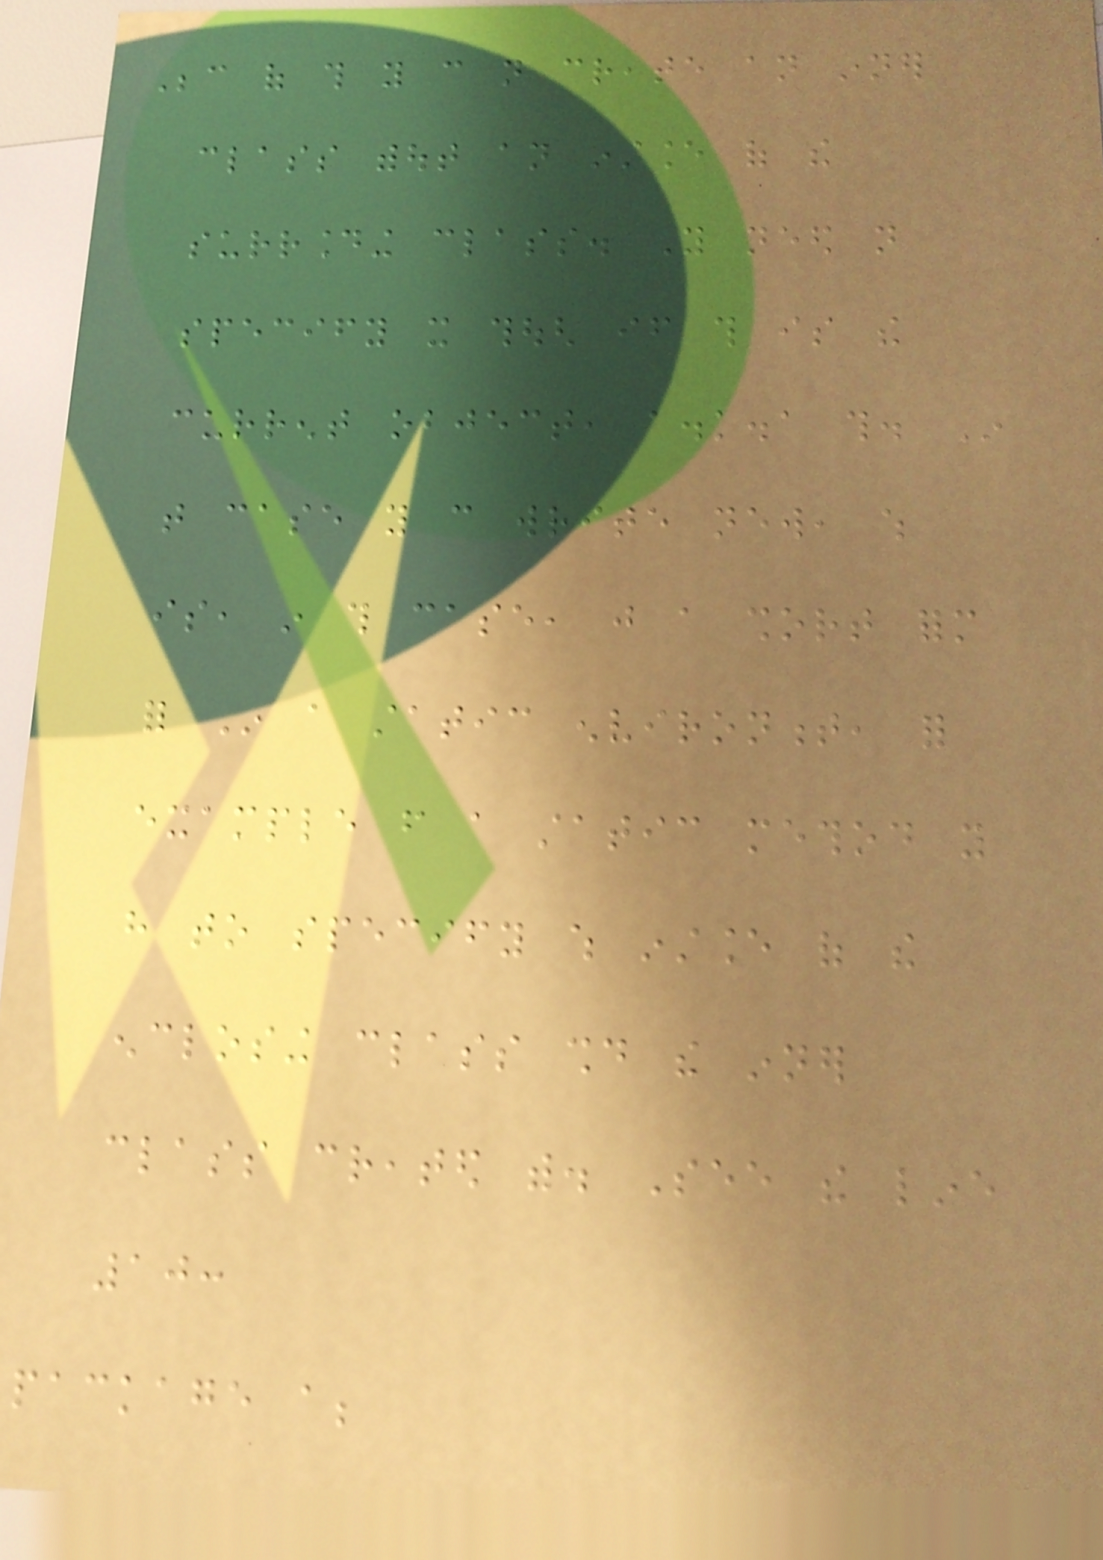Because of this you can not create an inner
class without an instance of the
surrounding class. You need not
specify it though if this is the
current object, a.k.a this. In
that case you can write new, which
is, in this case, just a short form
for In a static environment, for
example from a static method you
have to specify which instance of the
enclosing class should the inner
class created with. See the line
10:
package a;
